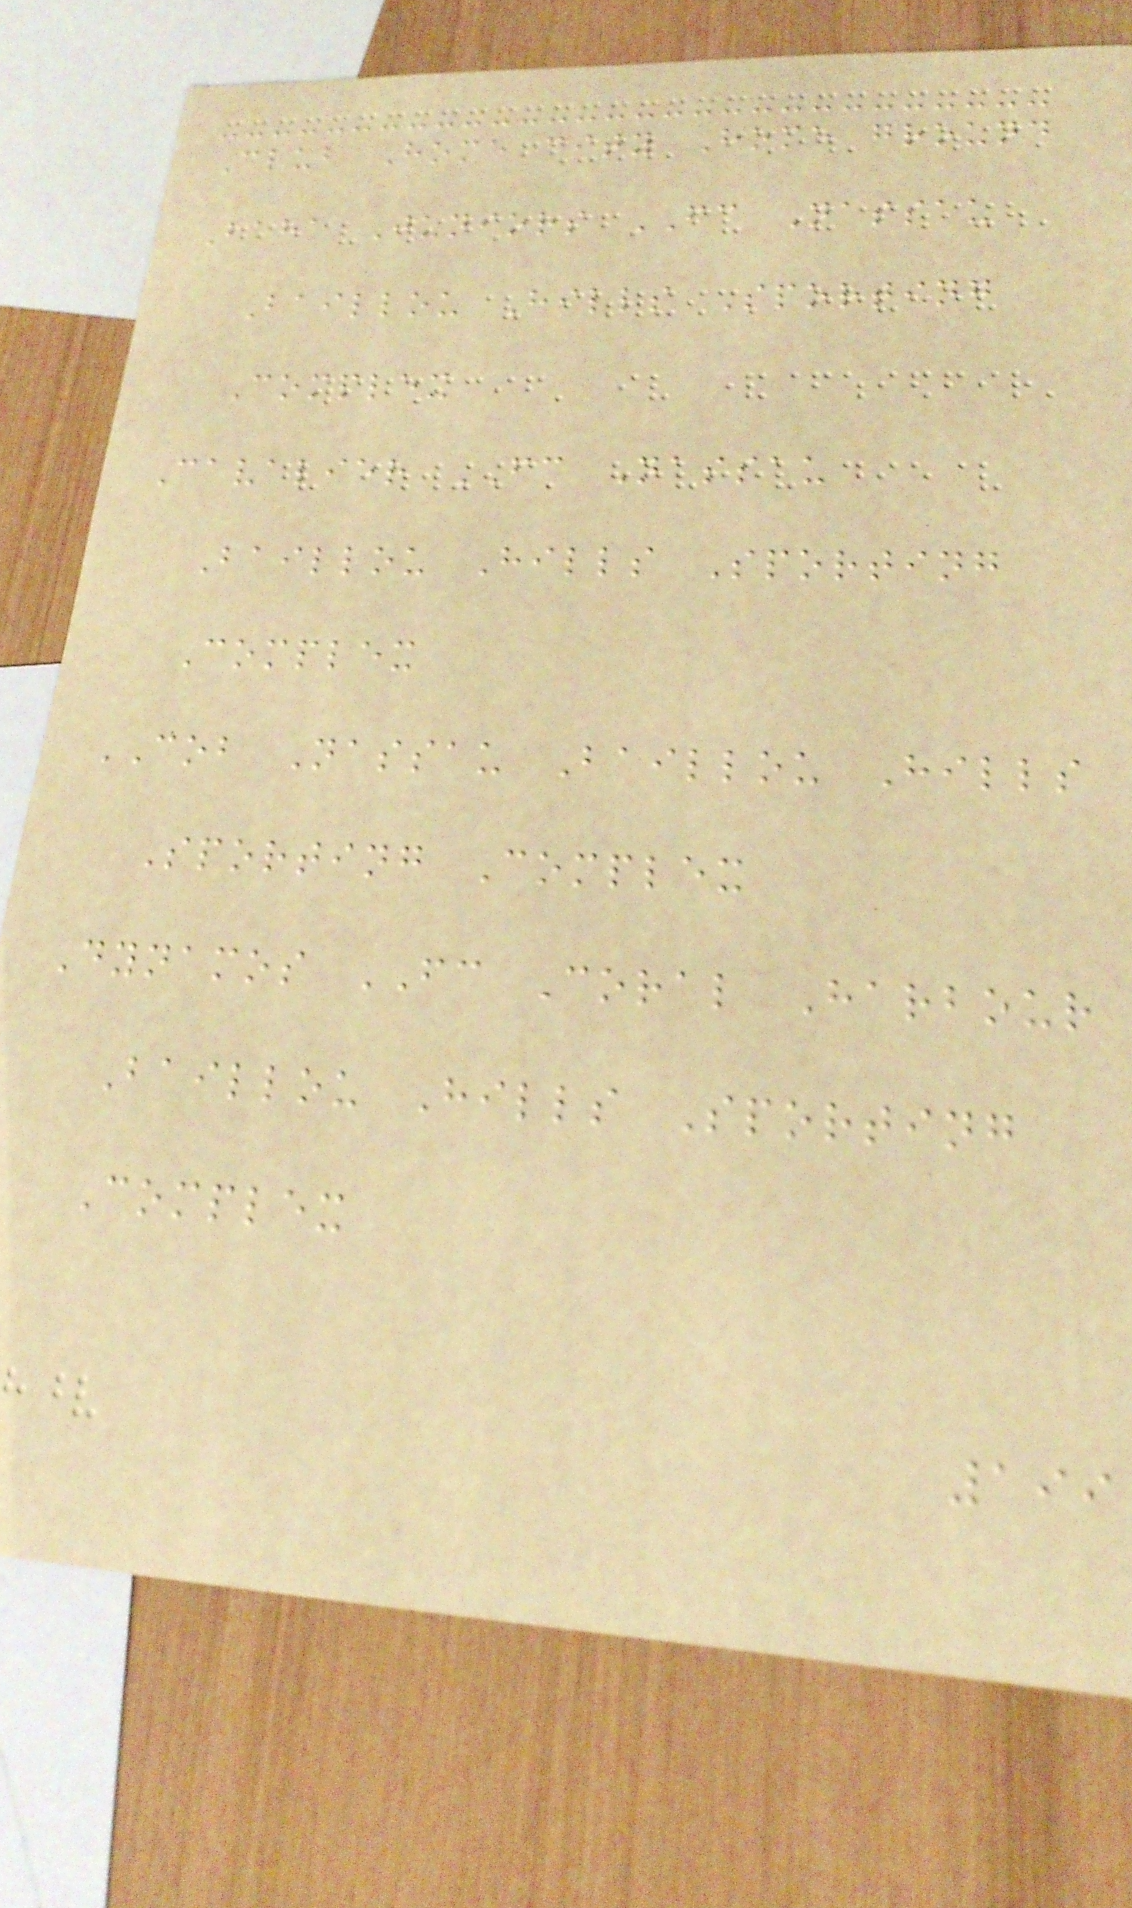Club Home city Home ground
Baha Juniors FC Nassau
Baillou Hills Sporting
Complex
Cavalier FC Nassau
Baillou Hills Sporting
Complex
COB Nassau Baillou Hills
Sporting Complex
Dynamos FC Coral Harbour
Baillou Hills Sporting
Complex
199
